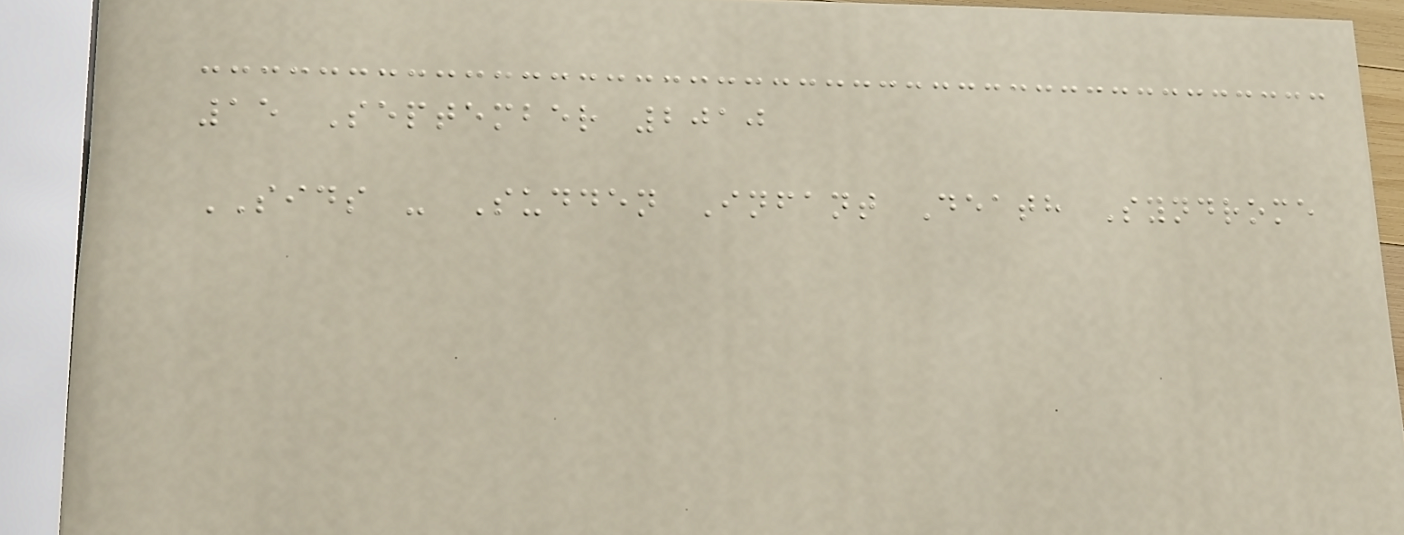15 September 2010
SIDS - Sudden Infant Death Syndrome
